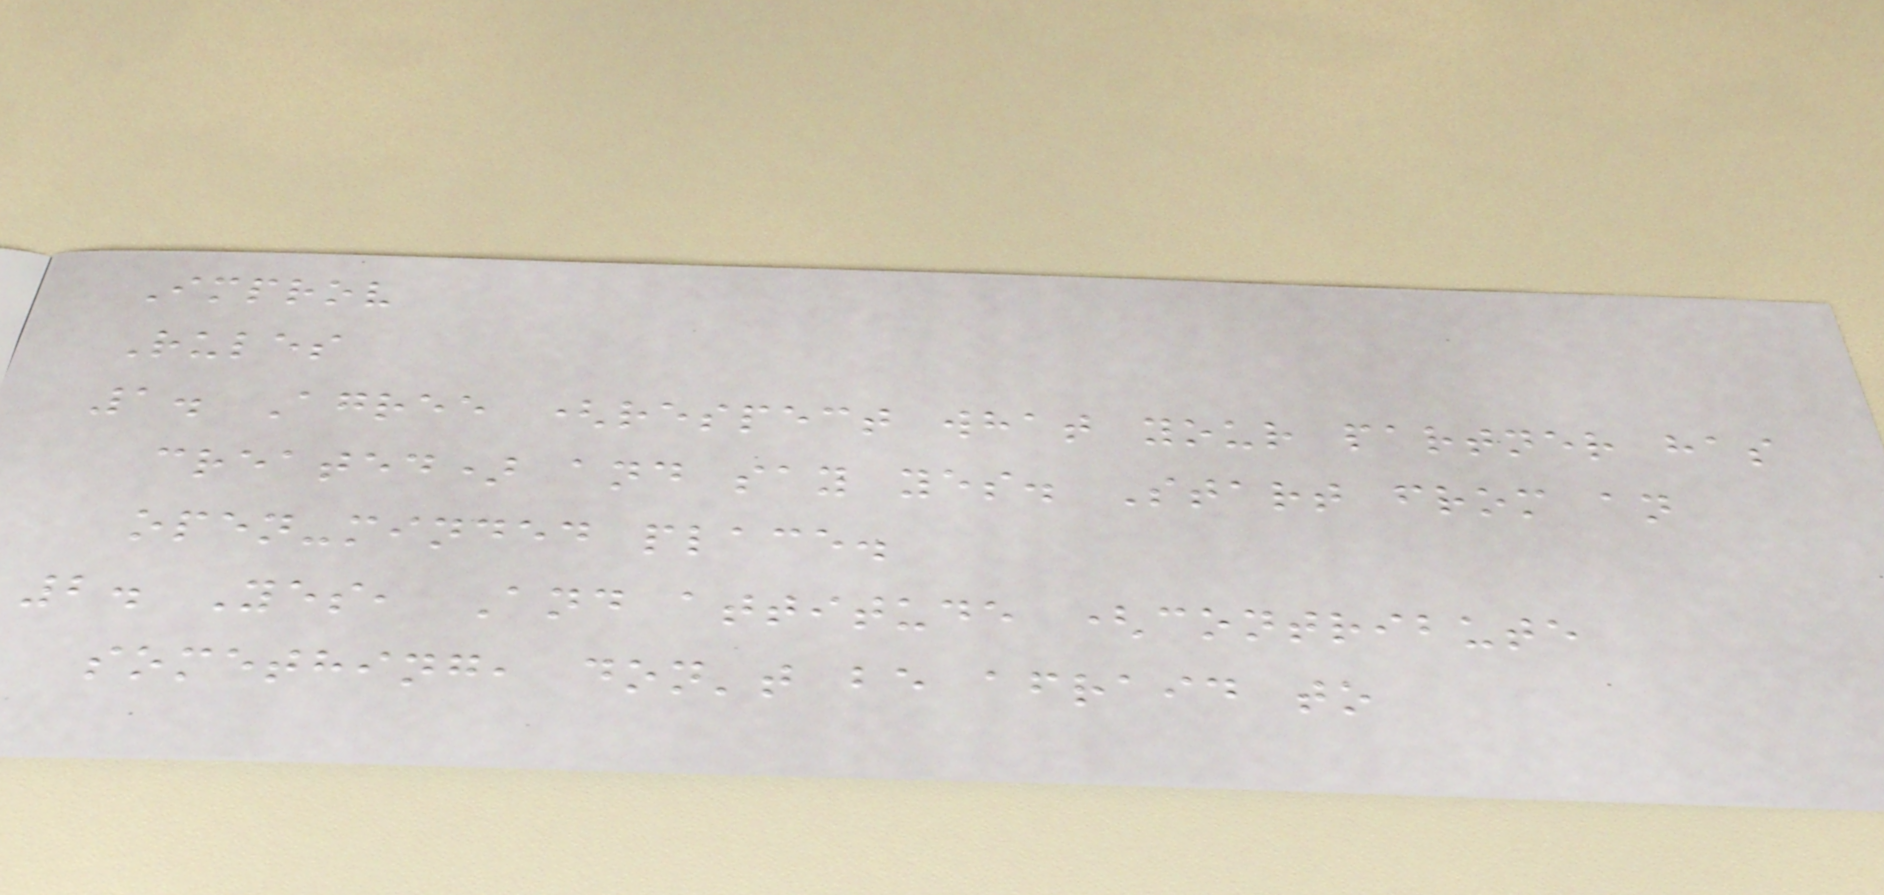Improv
Rules
1. Agree (respect what your partner has
created) and say yes. Start from an
open-minded place.
2. Yes, And attitude (contribute
something, don't be afraid to
